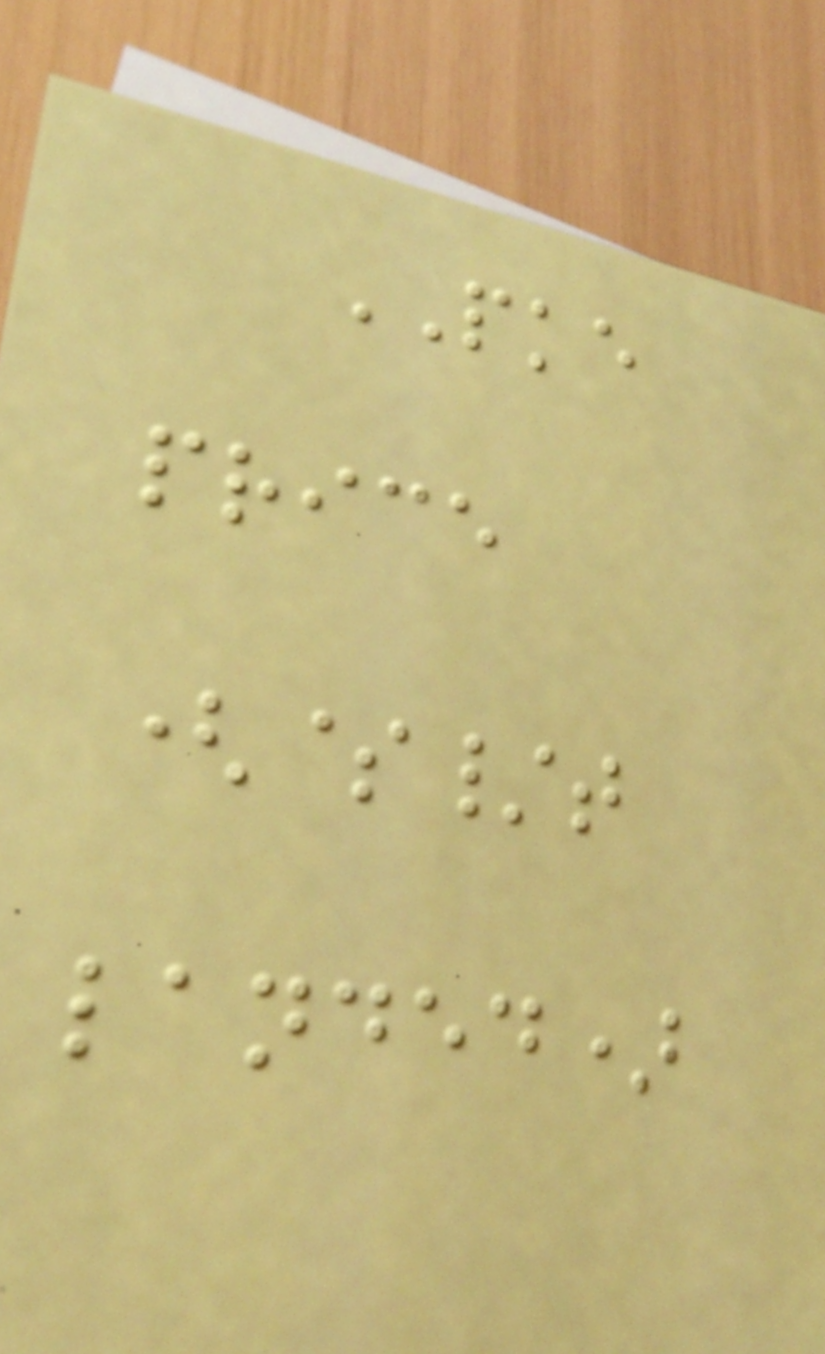PKE
price
($/t
landed)
